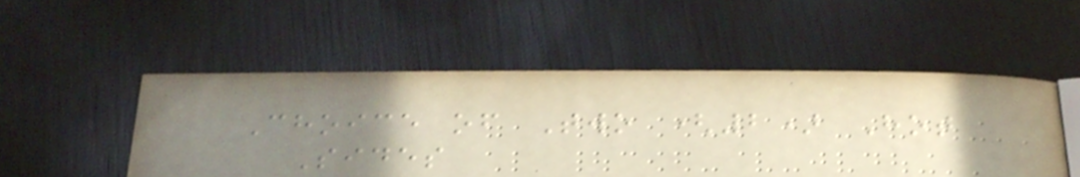Choice of Two (2) Hot
Sides
